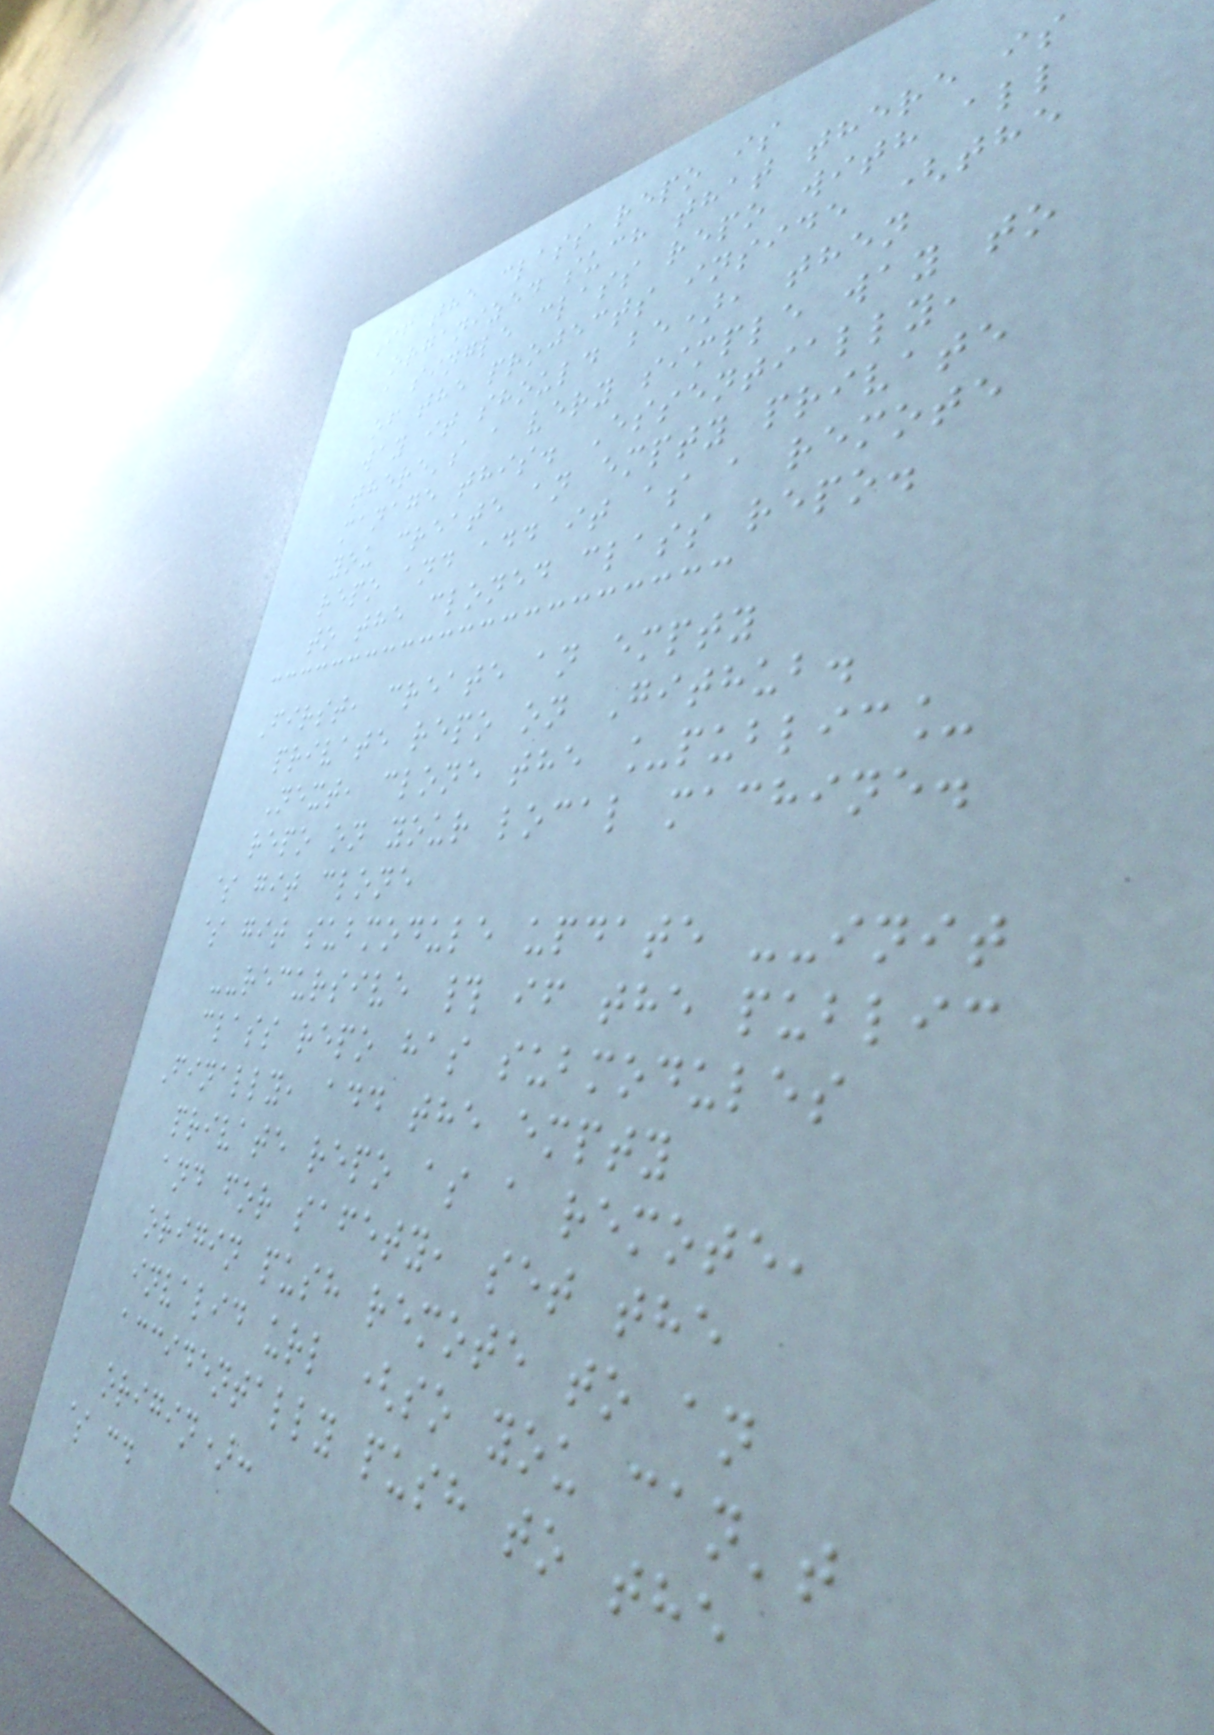If the class repo is
organized such that there is
a single class repo with all
of the projects inside (the
way it should be), then
there's a very simple way to
manage this. Essentially,
you create an empty private
repo and add it as a remote
to the cloned class repo.
First, create an empty
private repo on Github.
Next, clone the _public_
repo on your local machine.
$ git clone
$ git submodule update --init
--recursive # if the public
class repo has submodules
Finally, add the empty
private repo as a remote,
and for safety, set the
origin push remote to an
invalid url (so you can't
accidentally push to the
origin):
$ cd
